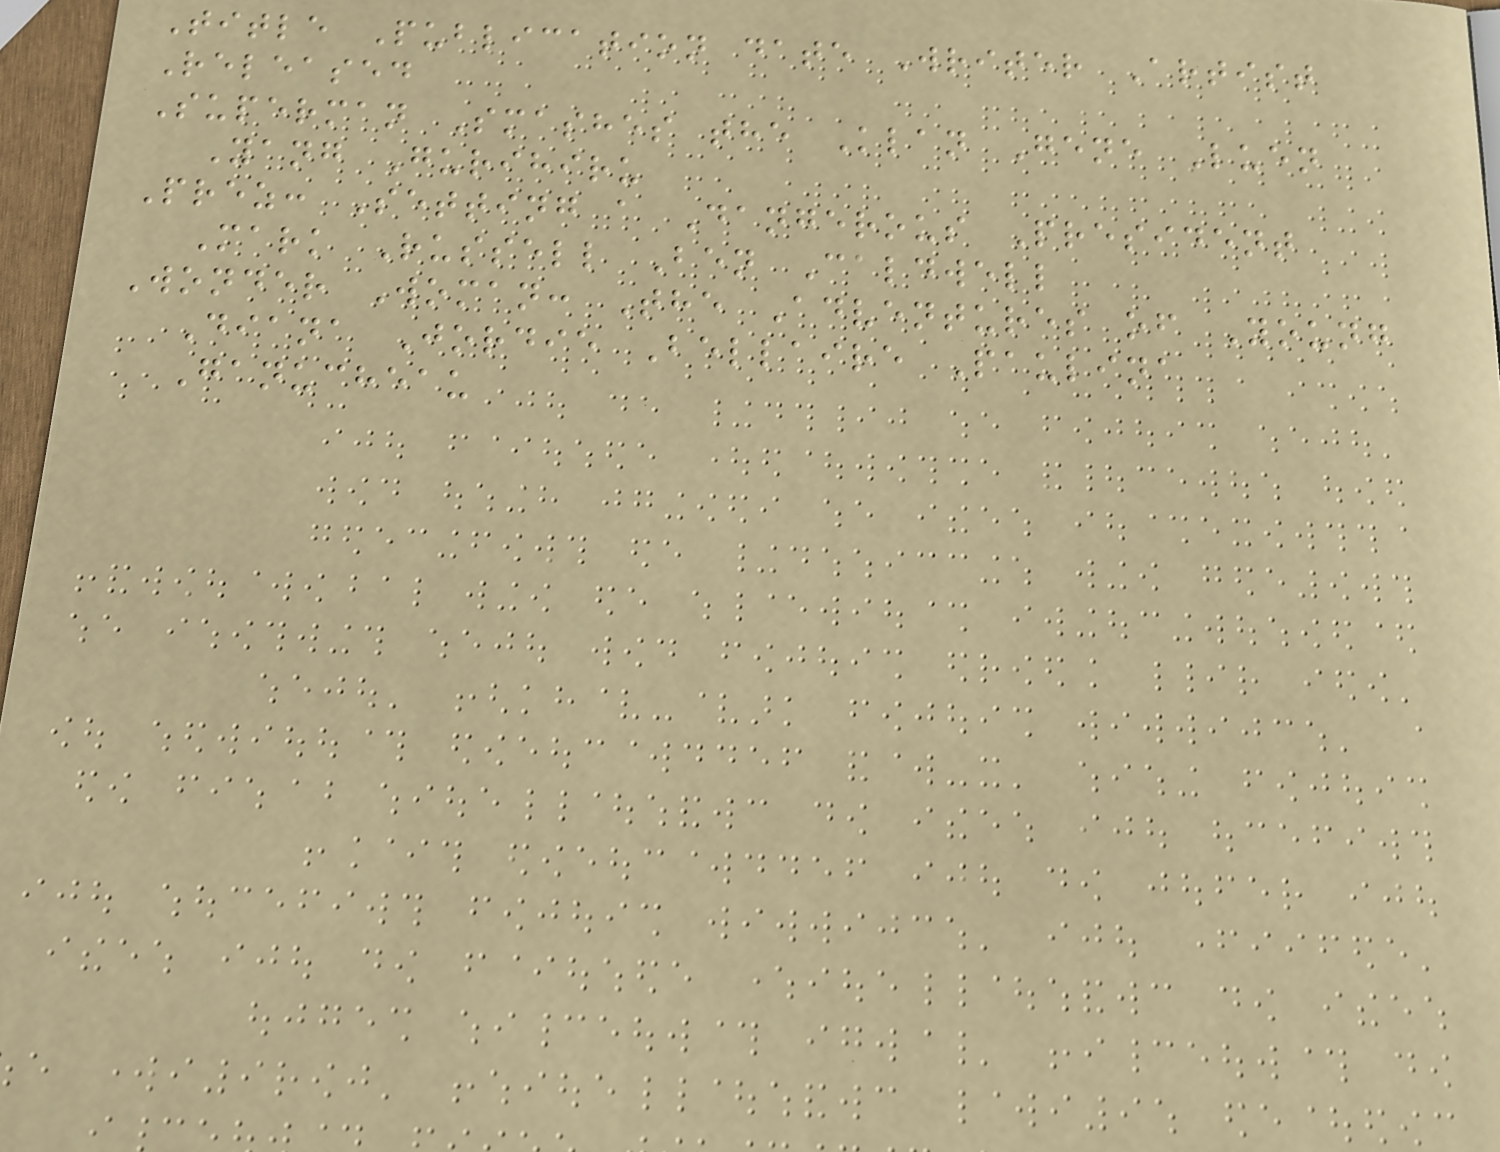Title Publication date Writer Artist
Released
Superman Smashes the Klan Gene Luen
Yang Gurihiru
Prez: Setting a Dangerous President
Mark Russell Ben Caldwell
Wonder Woman: The Adventures of Young
Diana Jordie Bellaire Paulina
Ganucheau
